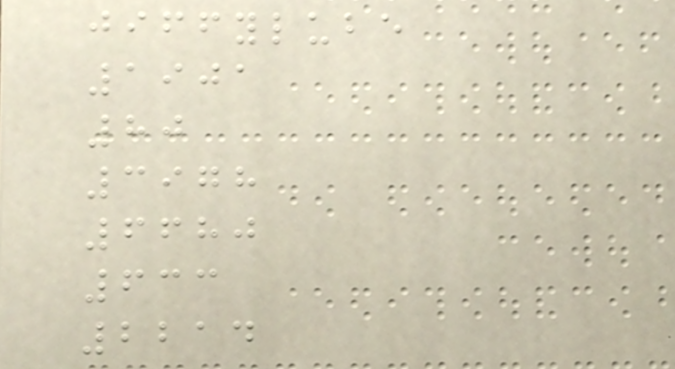jiffylube
1901
80
3978
6680
633
2214
